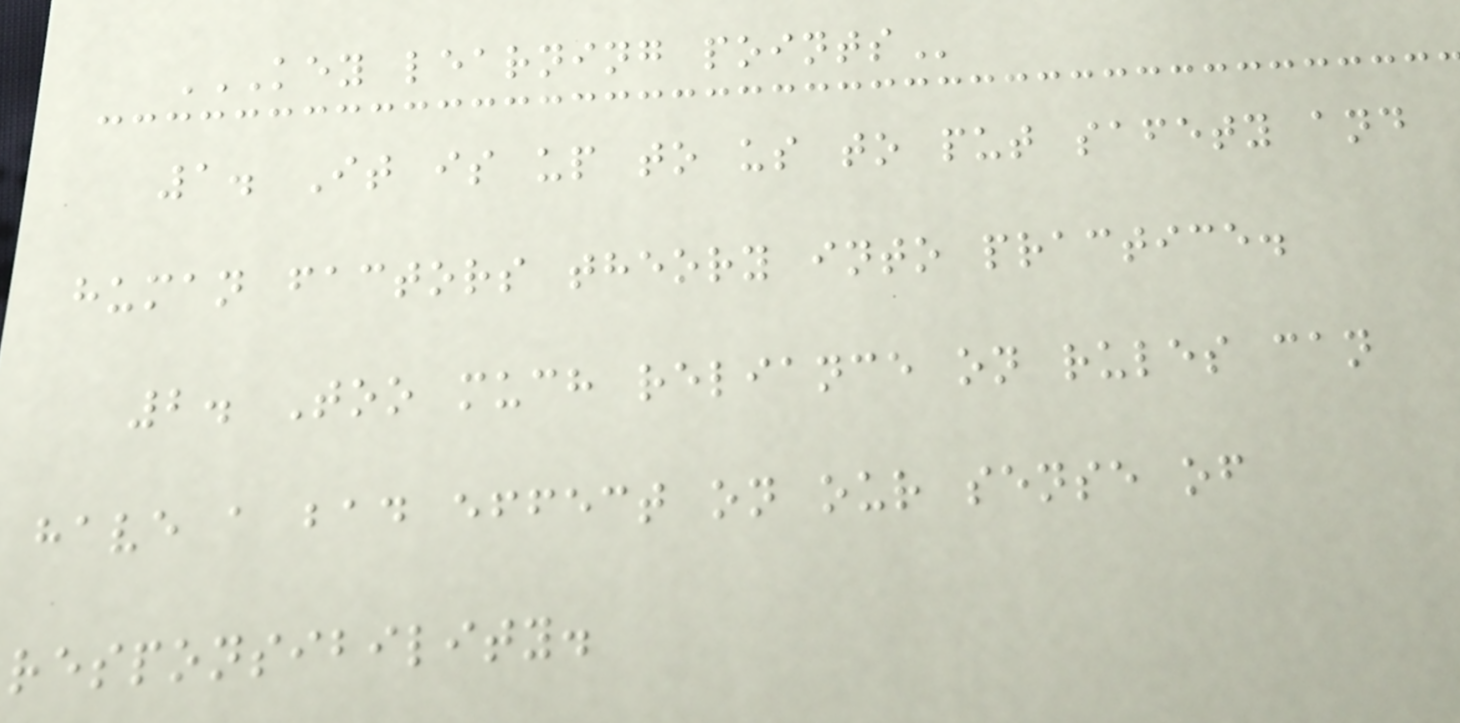KEY LEARNING POINTS
1. It is up to us to put safety and
human factors theory into practice.
2. Too much reliance on rules can
have a bad effect on our sense of
responsibility.
